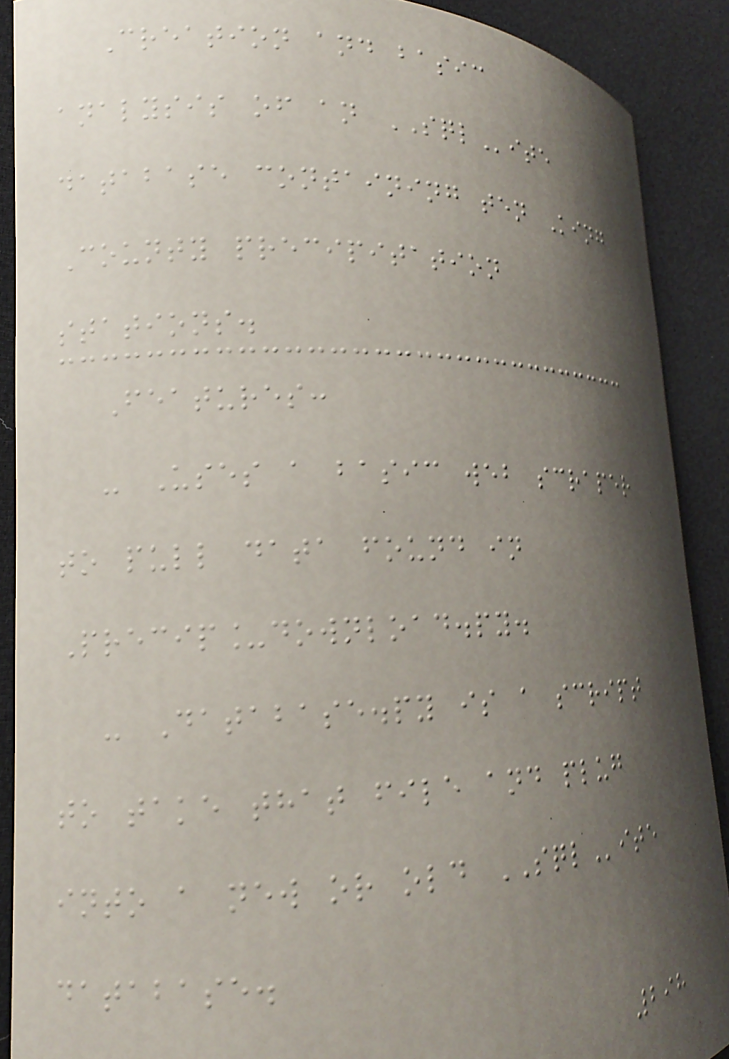Creation and basic
analysis of an SQLite
database containing ten King
County precipitation
stations.
Features:
- Uses a basic web scraper
to pull data found in
Precip_download.py.
- Database.py is a script
to take that file and plug
into a new or old SQLite
database.
298
